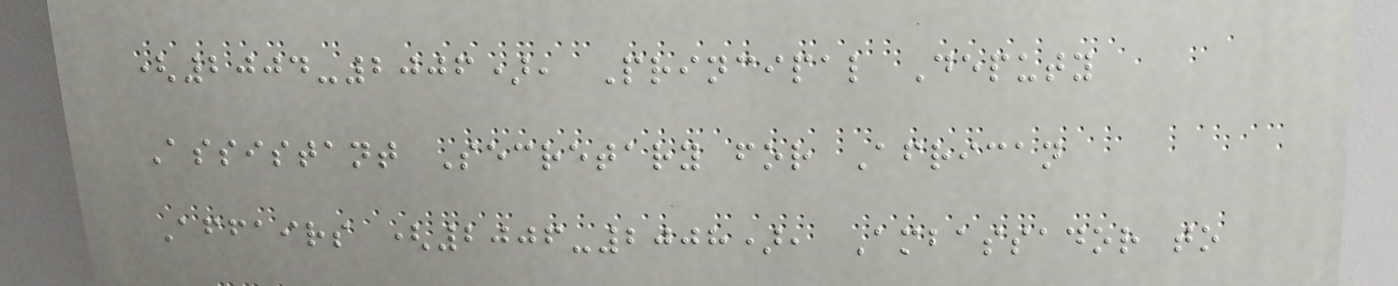(2004-2006), Principal Deputy
Assistant Secretary for African
Affairs (2006-2008), Ambassador to
